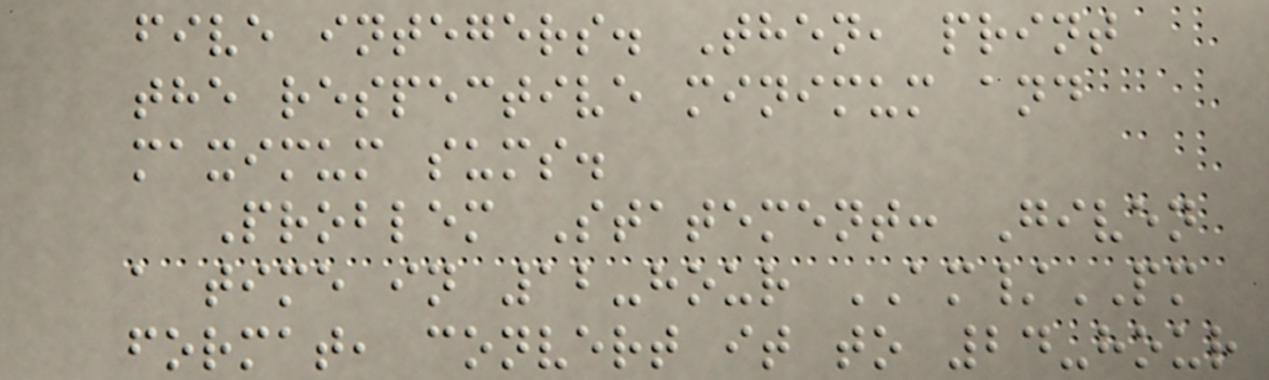five integers. Then, print
the respective minimum and
maximum sums.
Problem Statement: Given
a time in 12-hour AM/PM
format, convert it to 24-hour
